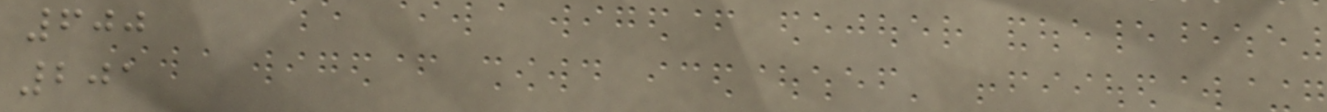600
201
